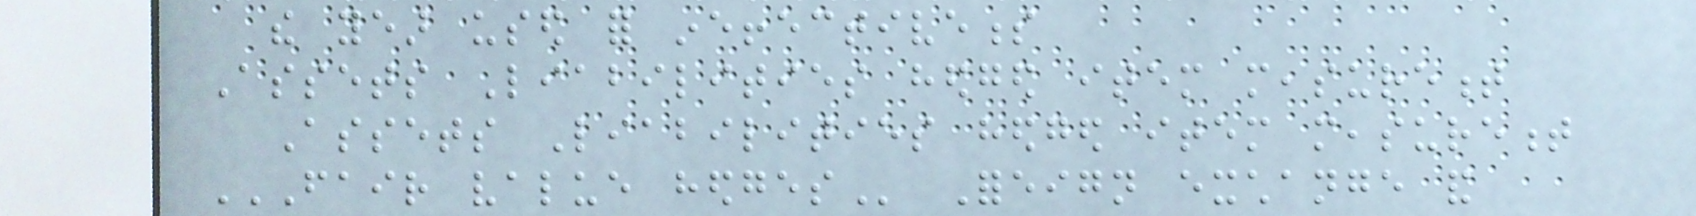the year used for ineffectiveness
Assets Liabilities hedged item measurement
Assets Liabilities hedged item measurement
FAIR VALUE HEDGES Foreign exchange and
